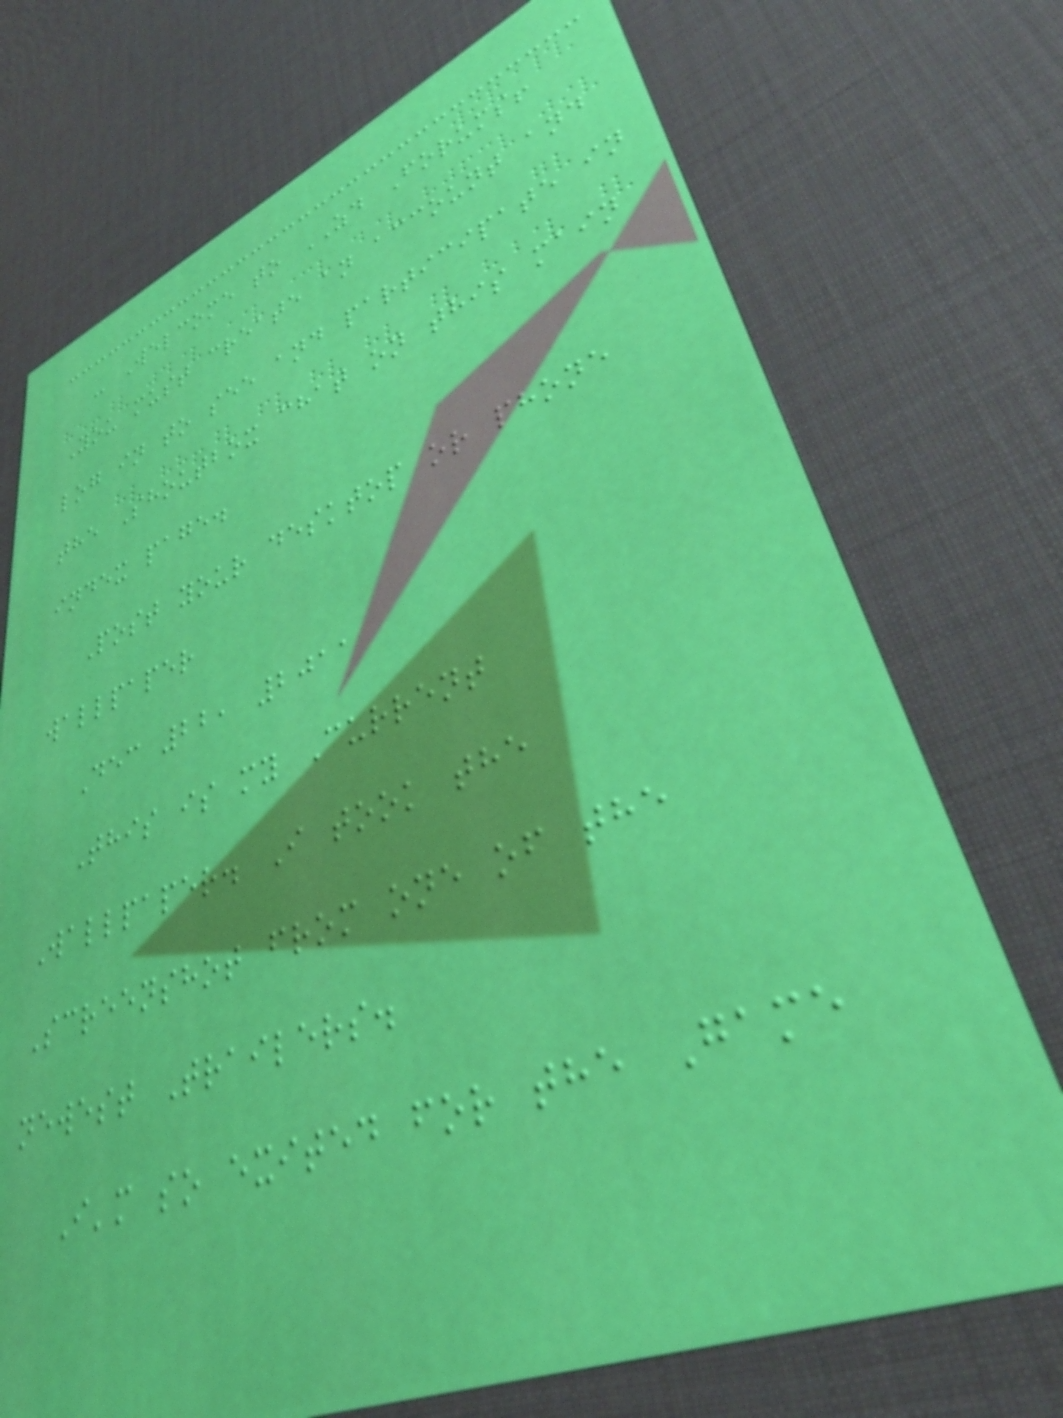- Welcome to ZD Forums!
You must create an account and
log in to see and participate in
the Shoutbox chat on this main
index page.
Post your desktop or phone
wallpaper
Dec 22, 2011
This is my Current
Wallpaper. I took the
Screenshot from one of the
newest Trailers.
I'm so exited for the Game
